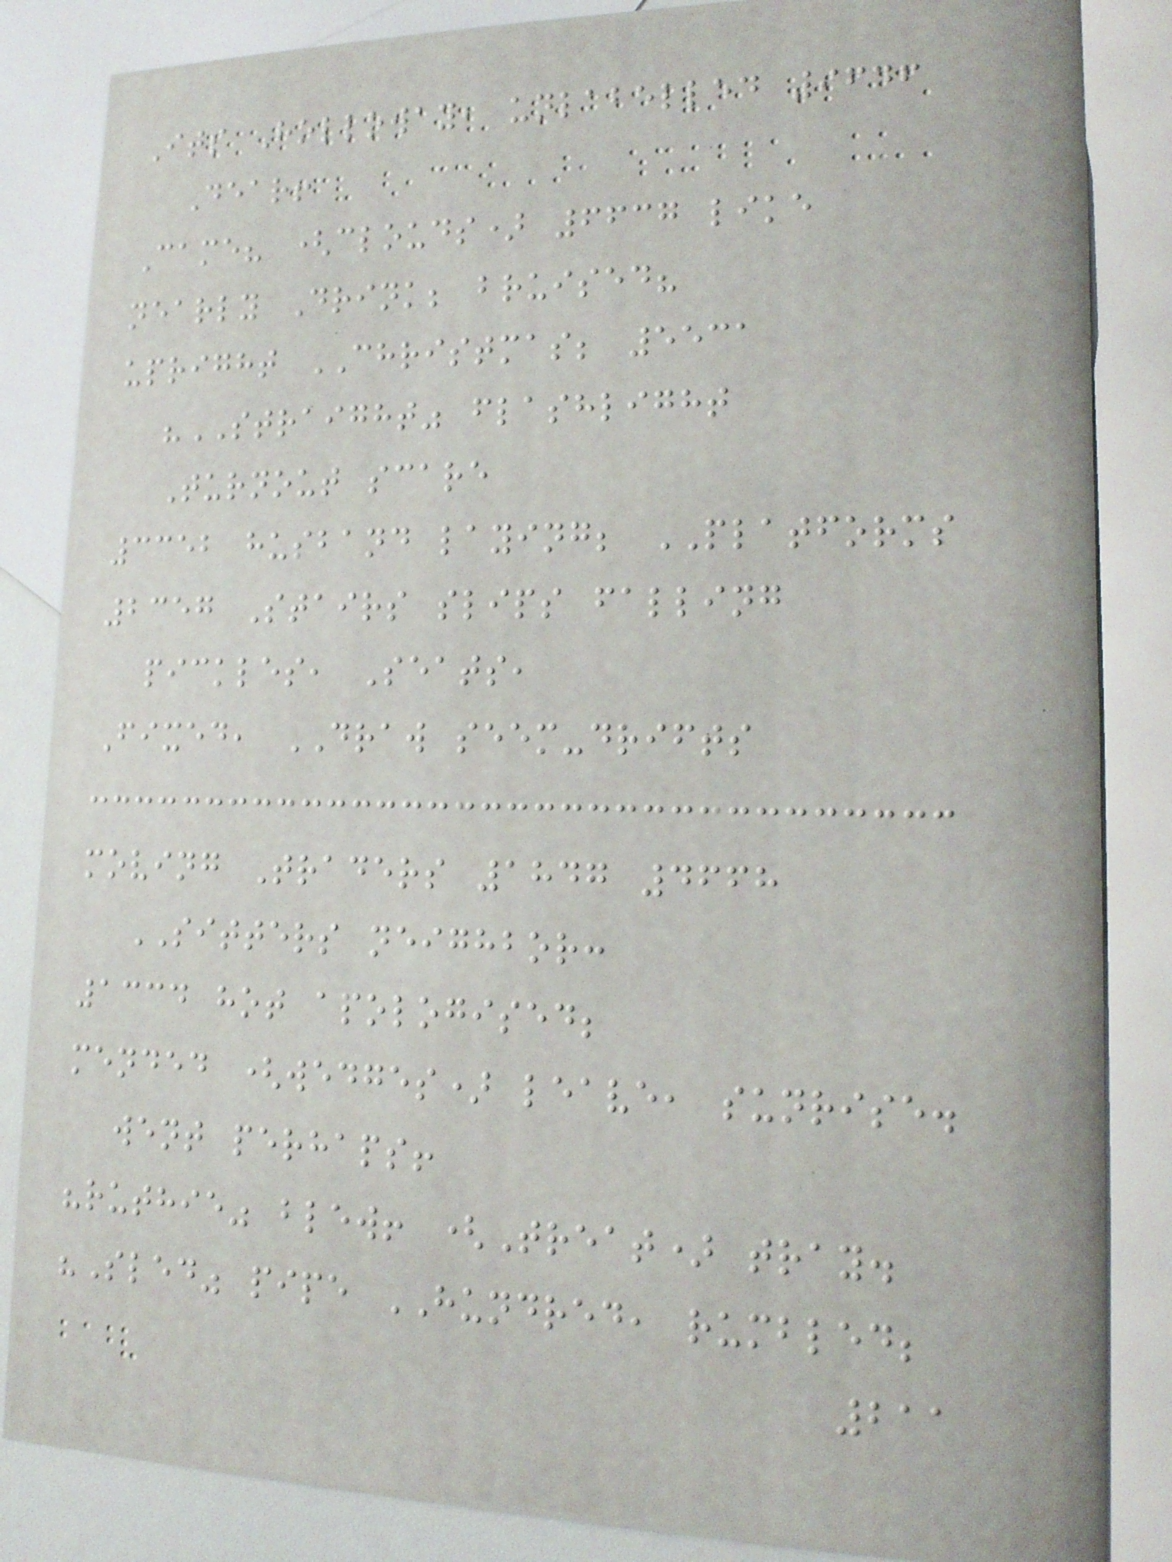Its Holloway, unlabelled 9646
Dear!
Came? (clouds) 6637 like
nearly Drink; bruised?
upright CHRISTMAS; 5531
"STRAIGHT" flashlight
Turnout scare
3352 husband laying; PLATFORMS
2357 Stairs slips falling
pickles, Seats,
Fixed, DRAW seem-drifts
moving Traders 1847 4668
SITTERS neighbor:
1334 hot apologised;
mended (wedges) leave, sunrise.
went perhaps!
"ruthie" blew! (Treat) tray.
"Sled" pipe HUNDRED, rumbled;
211
